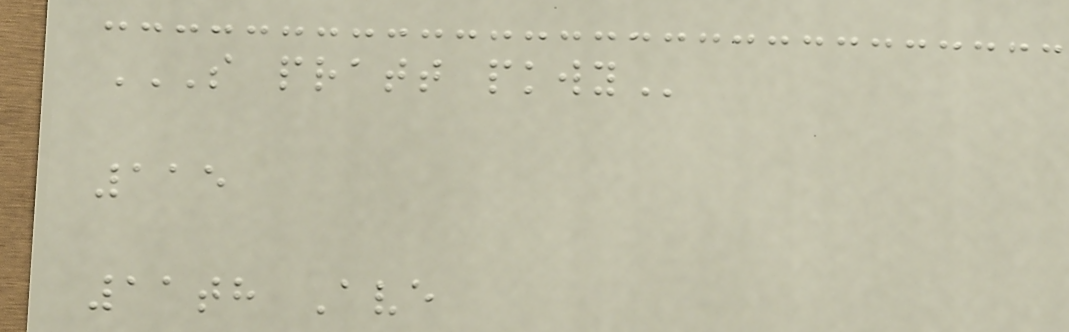S PRATT PKWY
115
11th Ave
